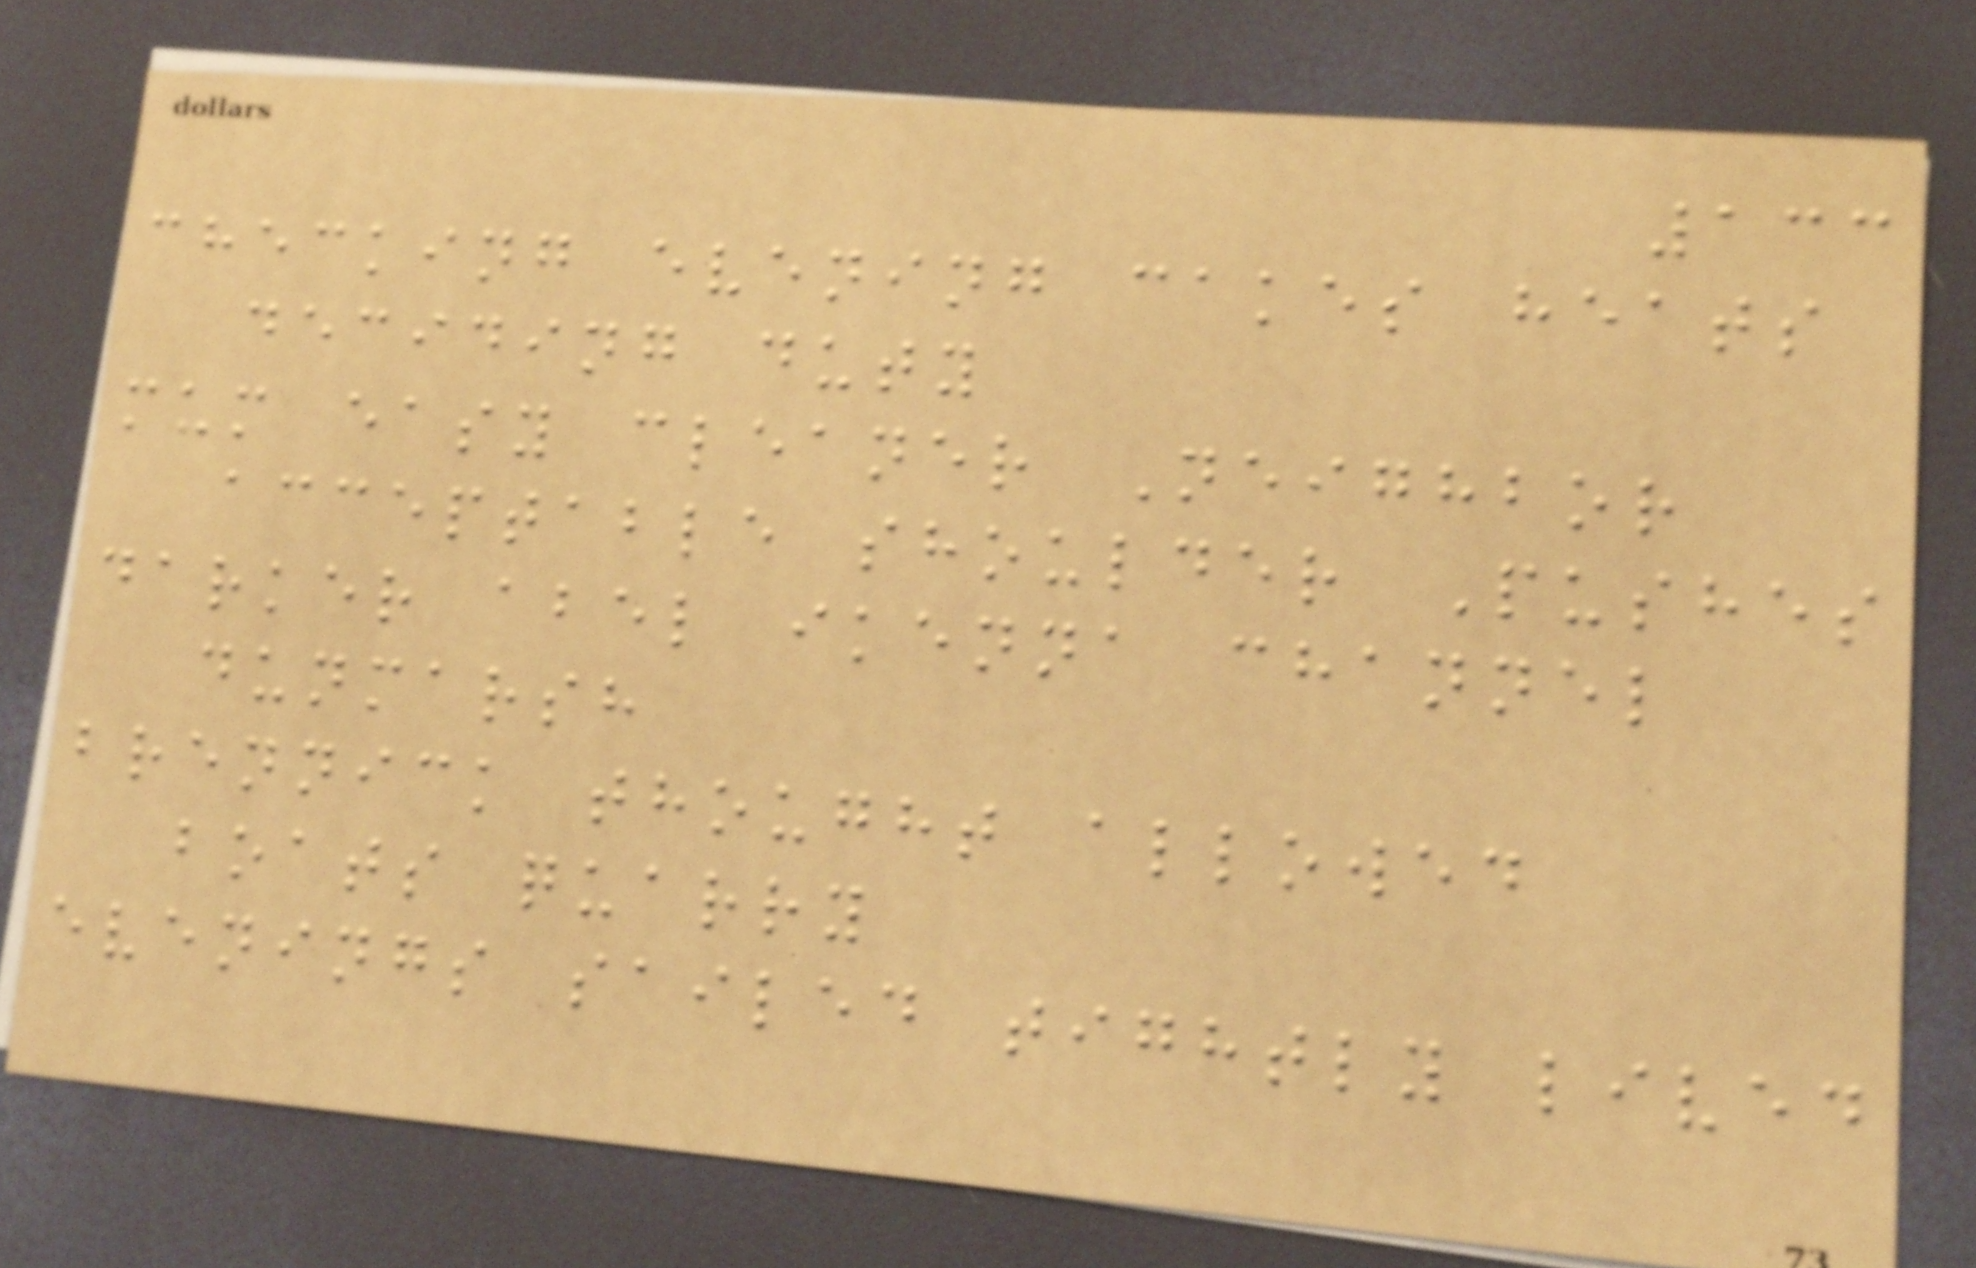133
checking evening cakes heats
deciding duty
mum easy cleaner Neighbor
acceptable shoulder Pushes
darker abel ikenna channel
dunmarsh
brennick thought allowed
boats quarry
evenings sailed tightly lived
